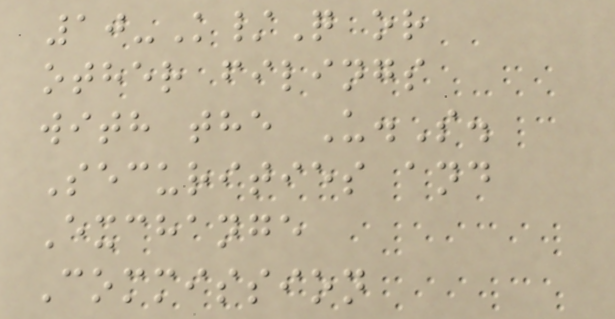10-K/Q or
other filings
with the U.S.
Securities and
Exchange
Commission
